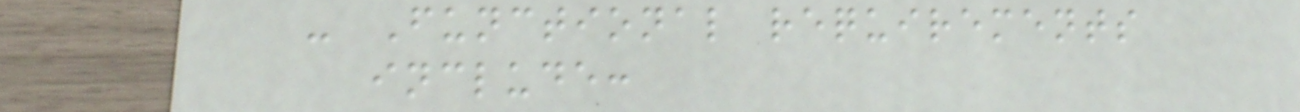- Functional requirements
include:
